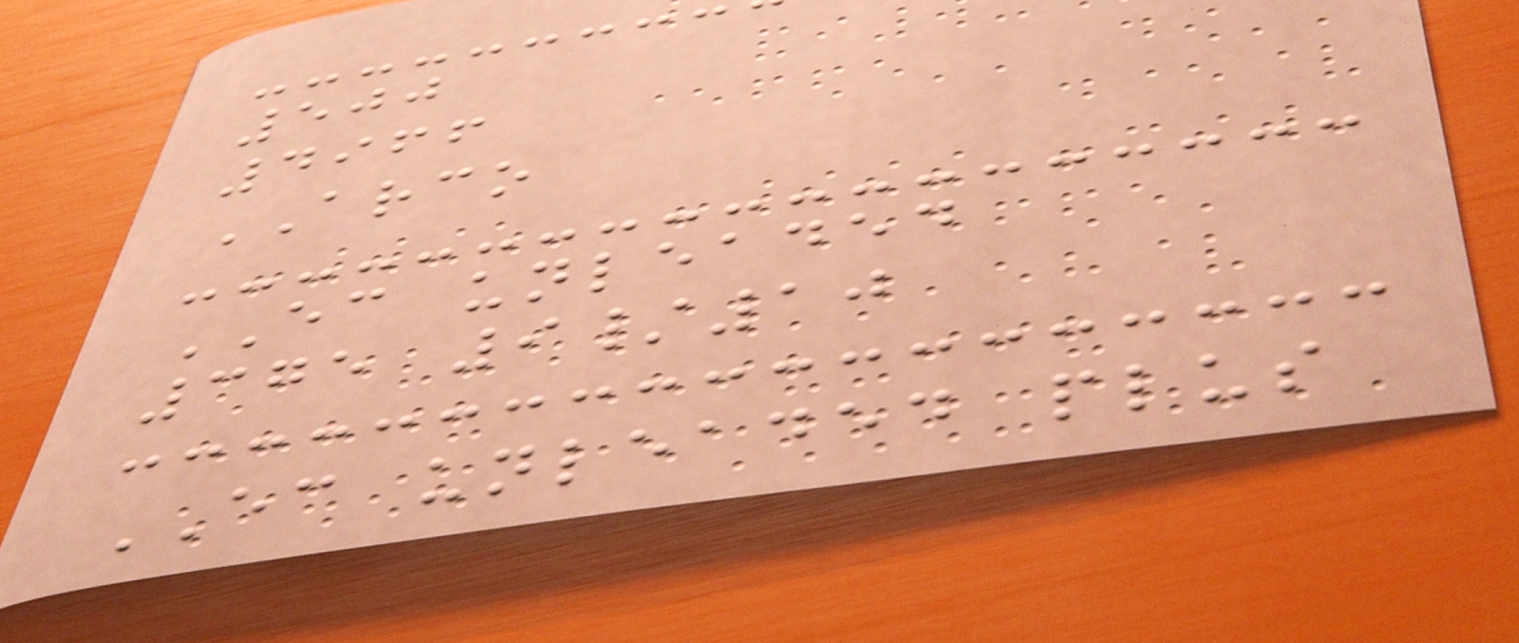500
4966
ARCO
EC unleaded
375 9/10
EC unleaded plus
